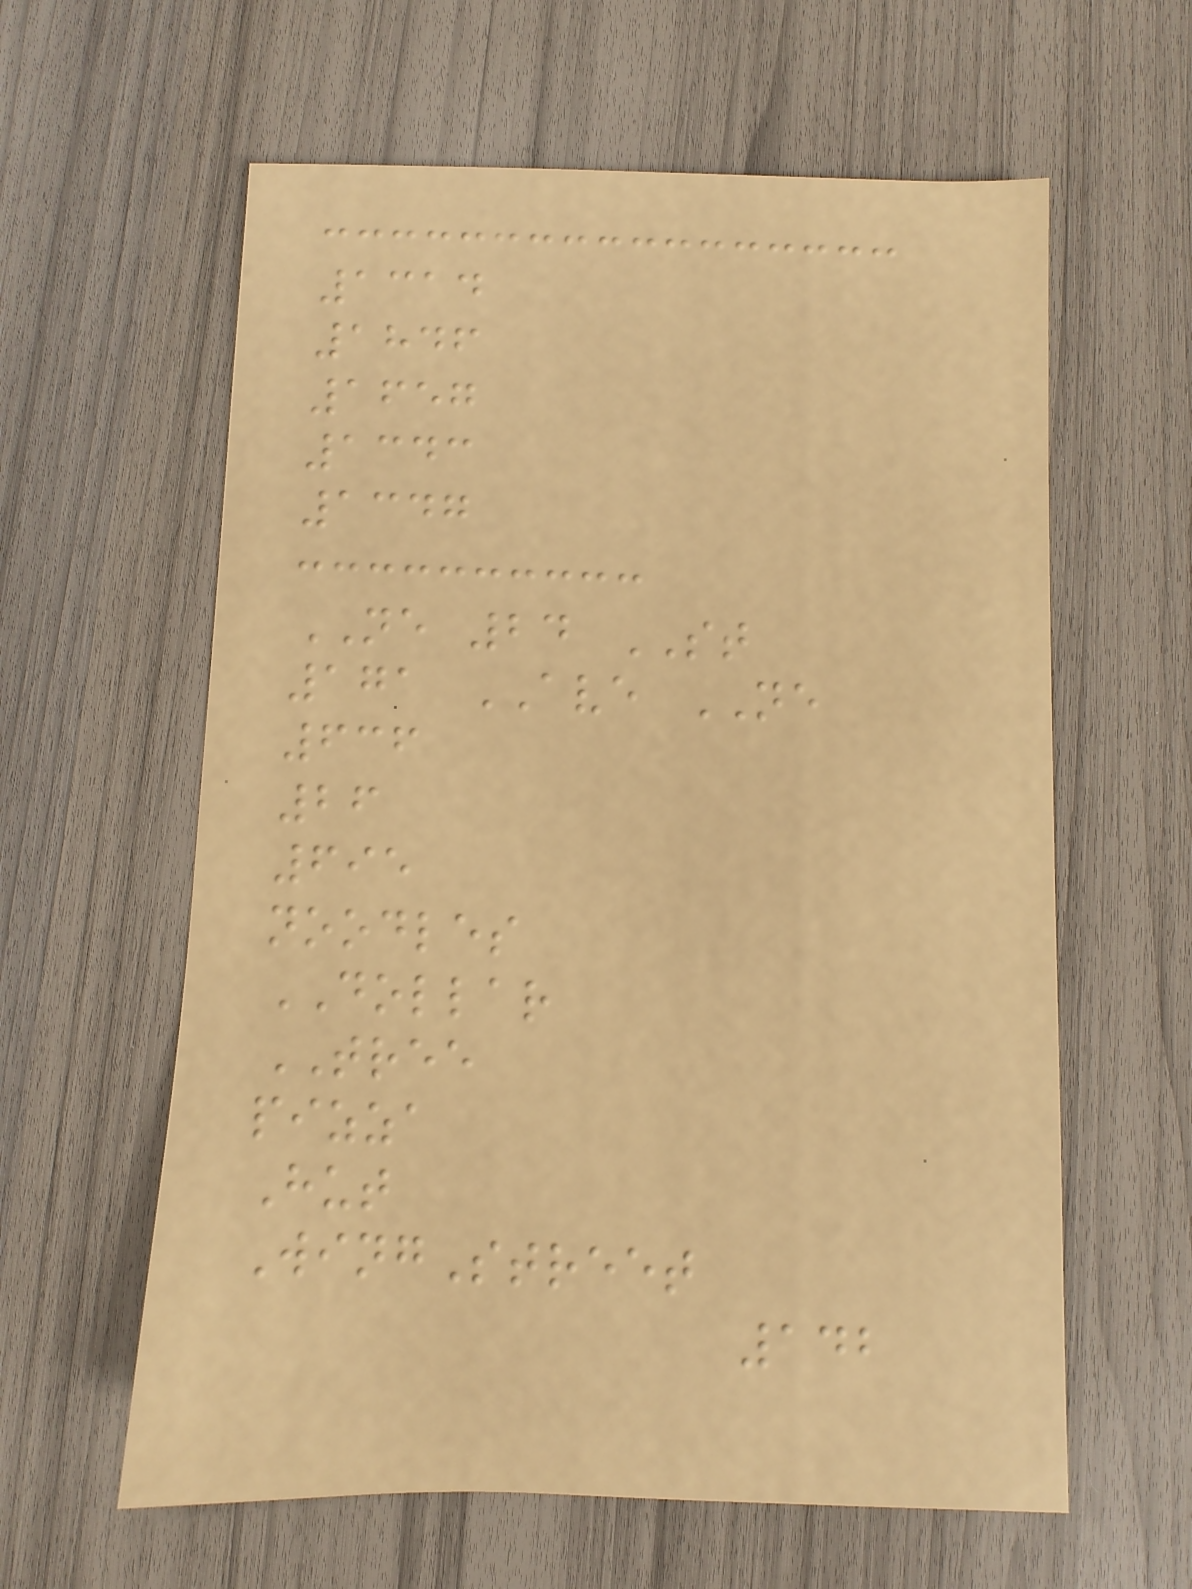1314
1846
1657
1343
1347
NE 24 ST
171 AVE NE
636
26
695
noodles
DOLLAR
TREE
pizza
Hut
WingStreet
142
